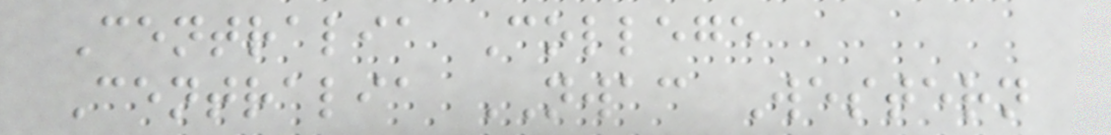Centralia College
Centralia NWAC Western
